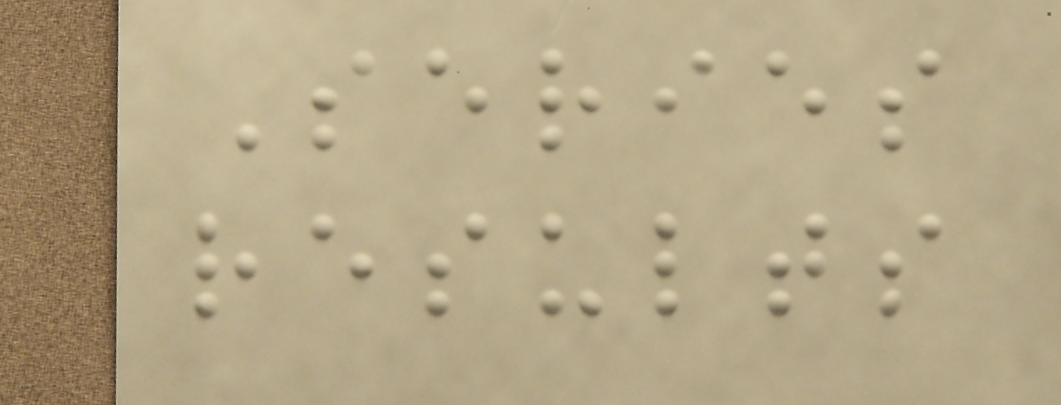Series
results
